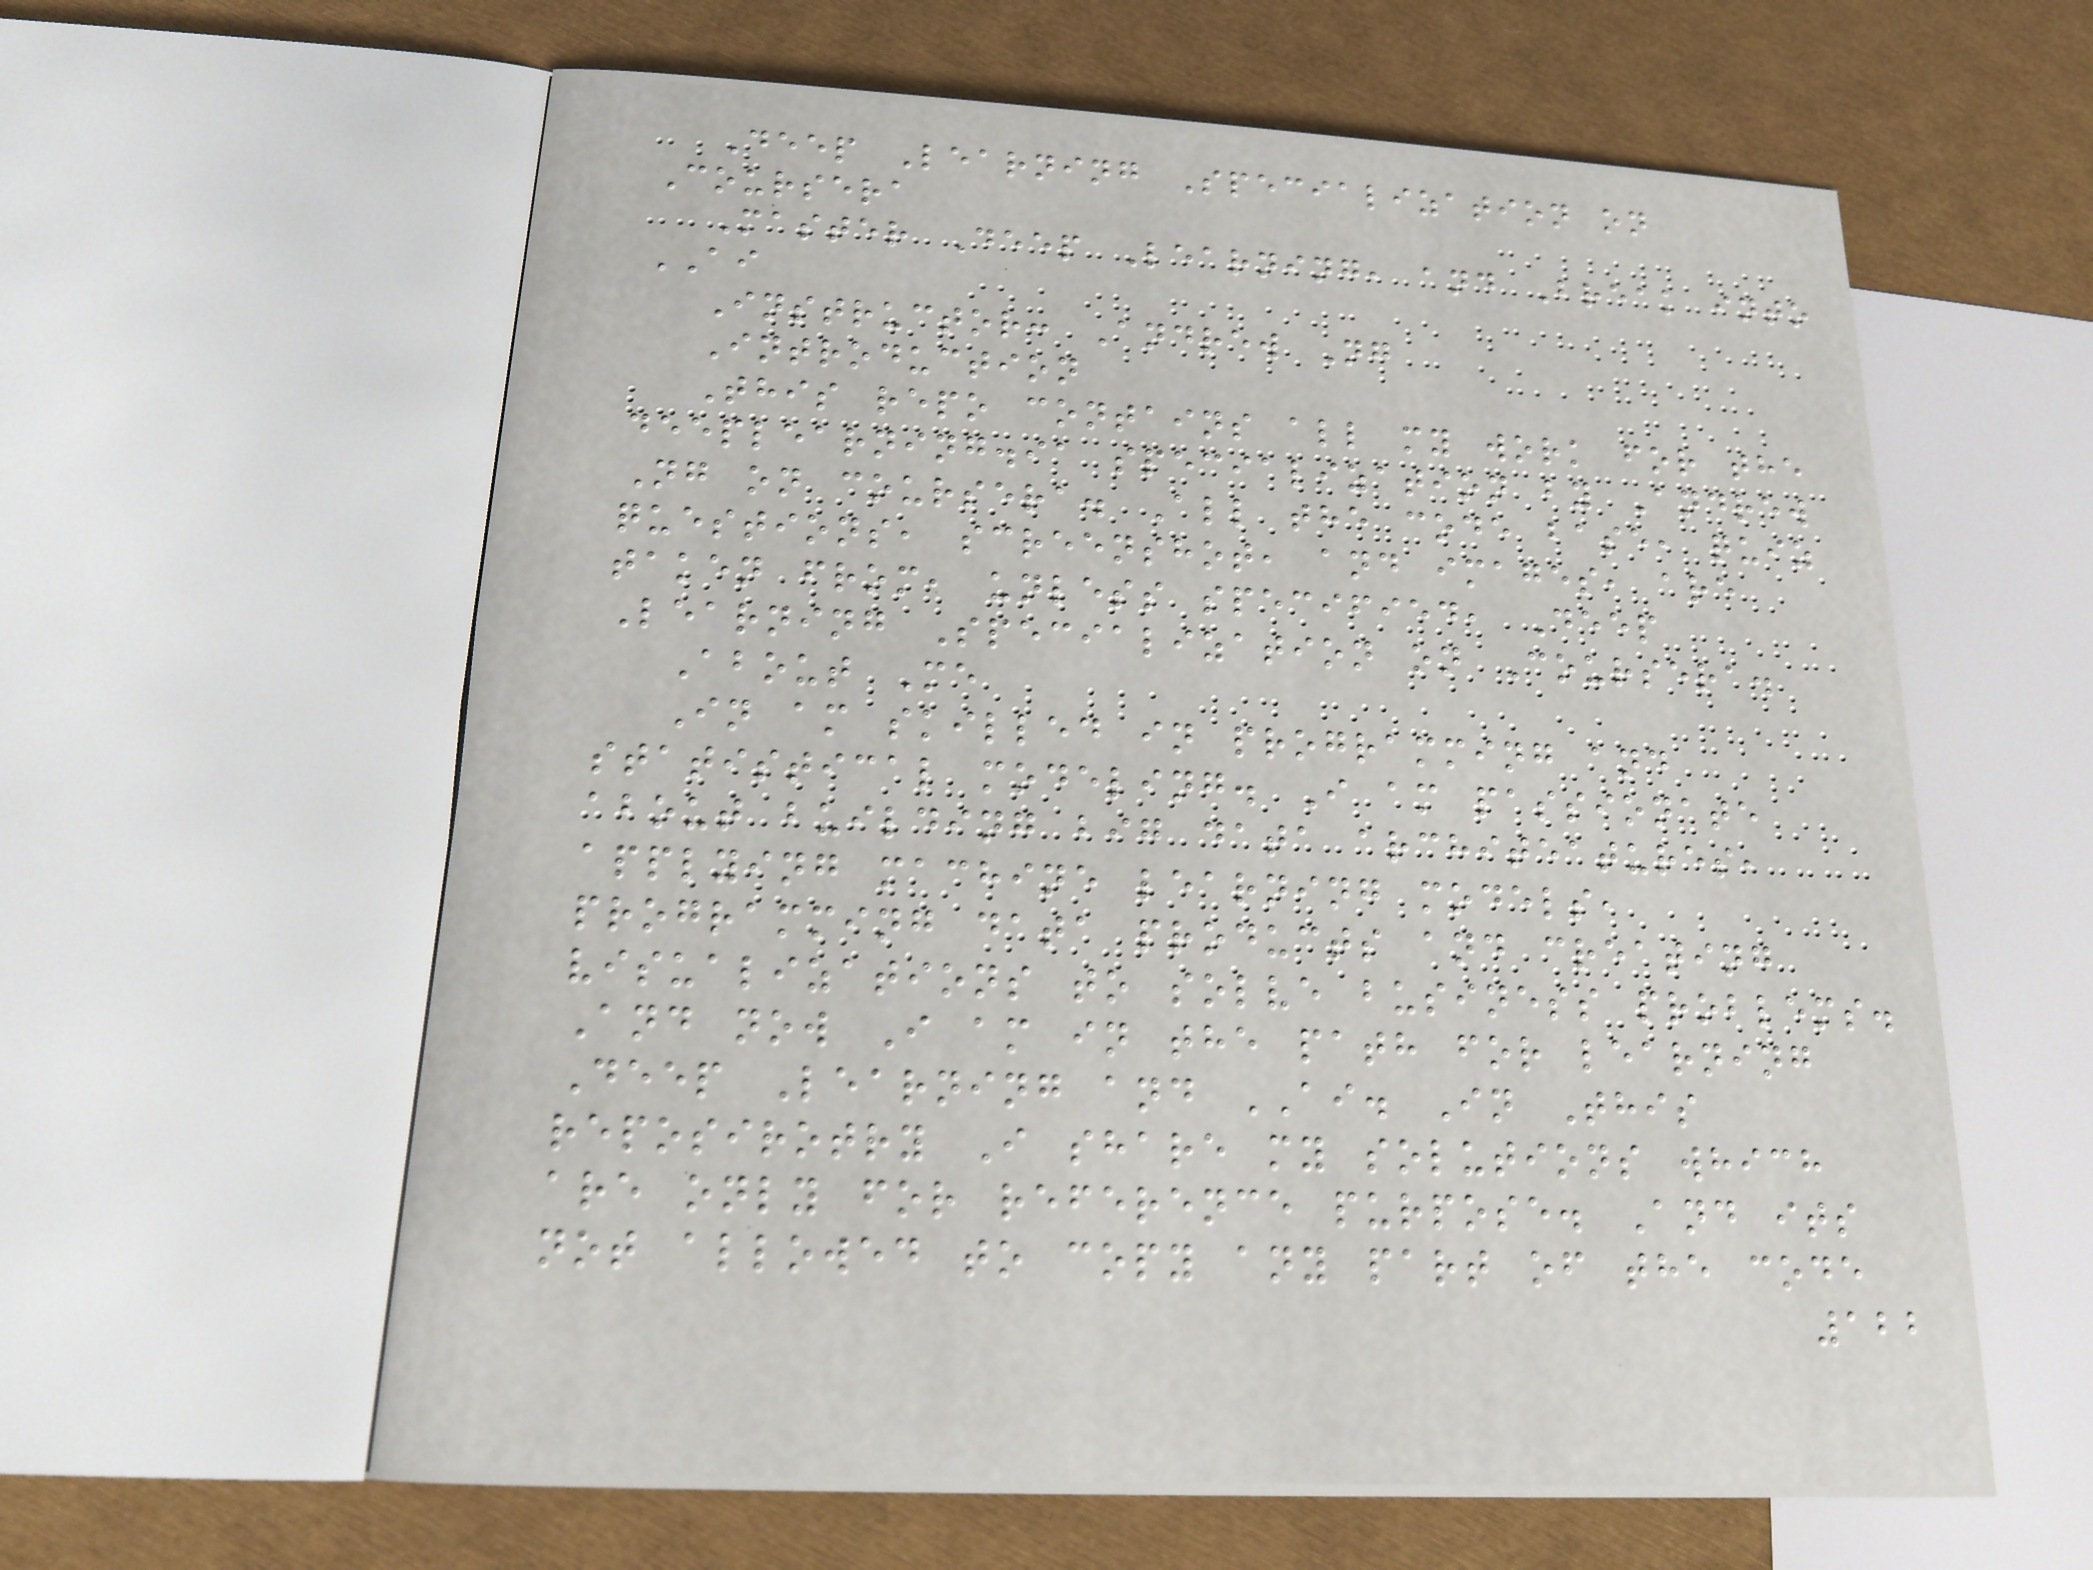Deep Learning Specialization on
Coursera
Master Deep Learning, and Break into
AI
Instructor: Andrew Ng
Introduction
This repo contains all my work for the
deeplearning.ia specialization by Andrew
Ng on coursera. All the code base, quiz
questions, screenshot, and images, are
taken from, unless specified, Deep
Learning Specialization on Coursera.
About Me
In am skilled in programming and
statistical modeling. I am passionate
about building big data architeatures,
applying machine learning models,
programming data products and creating
visualizations to solve business problems.
And now I am in the path for learning
Deep Learning and AI. In This
reposirotry I share my solutions which
are only for reference purpose. And its
not allowed to copy any part of the code
122
